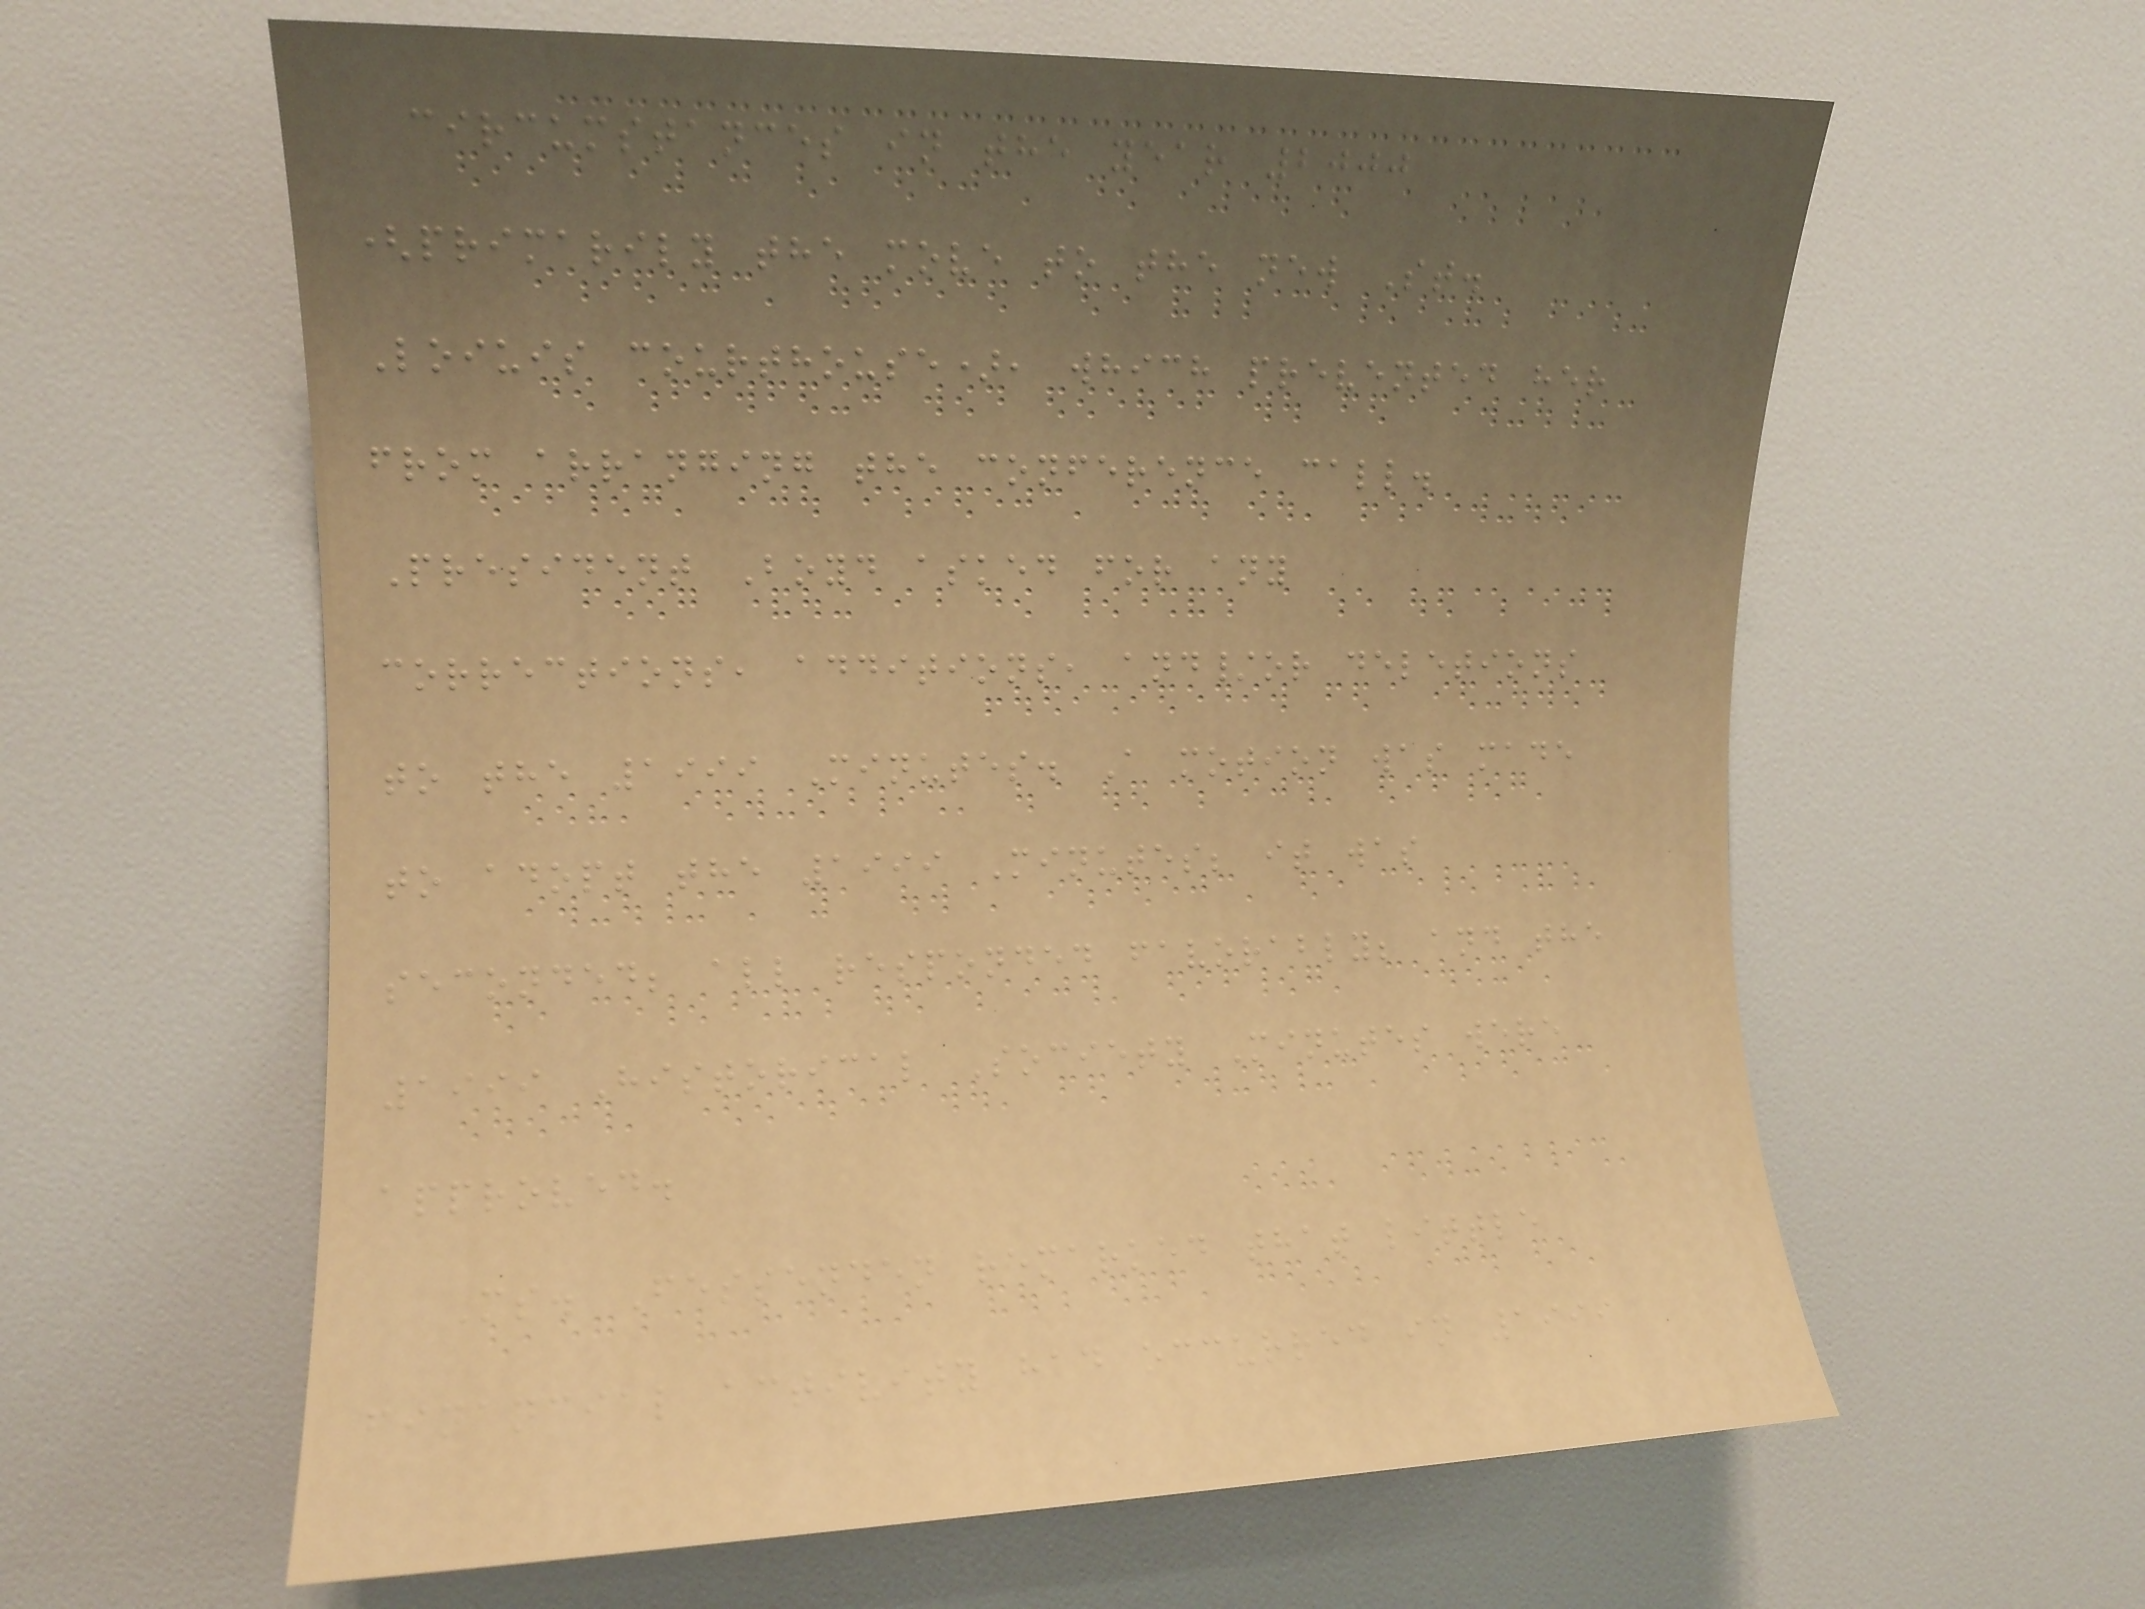circumstances in the year 2000
(primarily the move to the new St.
Loiuis courthouse), which prevented her
from arranging the conference call.
President Boyd asked for any
corrections, additions, and/or deletions
to the 1999 Minutes. A motion was made
to adopt the 1999 Minutes; it was
seconded; all responded favorably; and the
1999 Historical Society Minutes were
approved.
Ms. Fessenden remarked that little
financial activity had occurred in 1999
